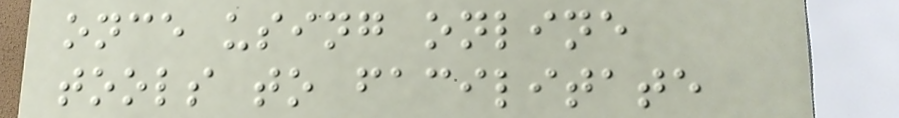once using online
tools to facilitate
